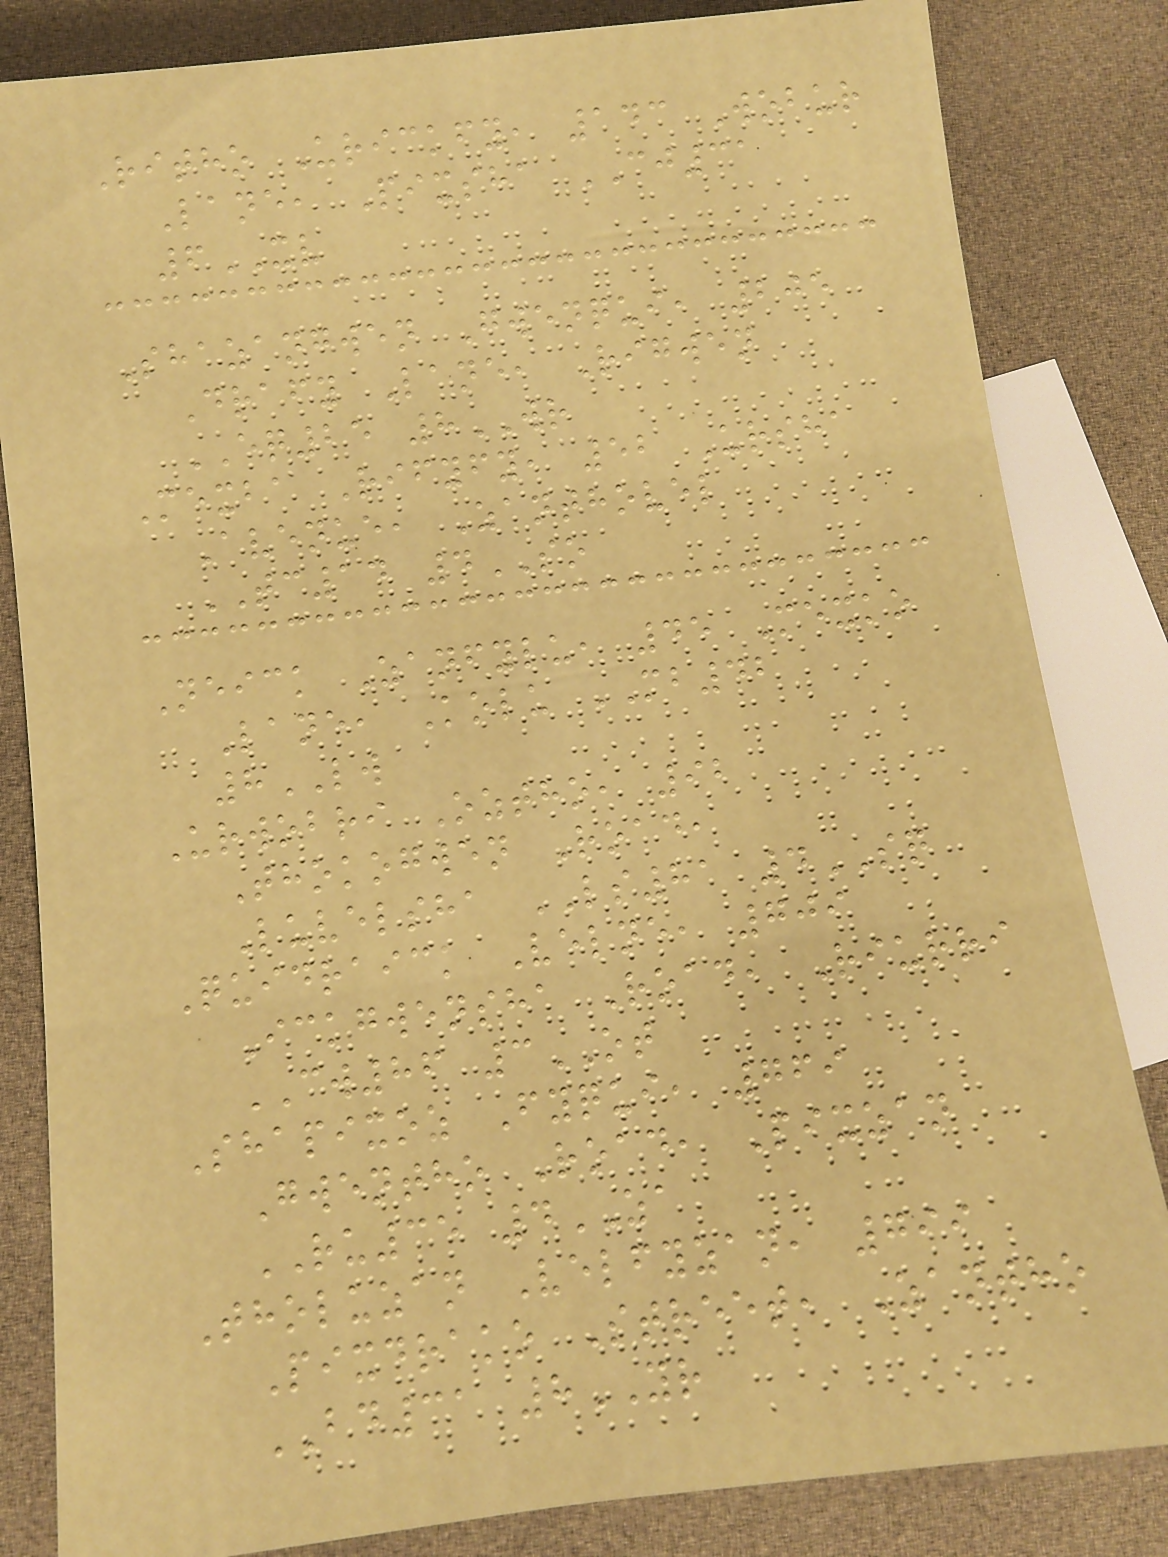Ritho Urickfy, 143 Wobur
Lane, Pixsha CJ31
6XV
Shazangwen Gwenqui, 205
Drafy Lane, Rigwen
EQ25 8WR
Mexba Rifyfy, 52 Ursha
Avenue, Zanthovel
TC14 4SO
Neick Zanfylu, 45 Mexko
Lane, Kolu MB42
8LW
Urwobri Oztho, 92
Thokogwen Road,
Luvelsha LS81 4SQ
Quidraick Velne, 709
Ickgwensha Road, Riurri
CW86 3OT
Shapixoz Fyqui, 769
Gwentho Road, Pixzan
RU35 4ZA
Tholuzan Velfyzan, 799
Pixdrako Street, Zantho
BD31 8YR
